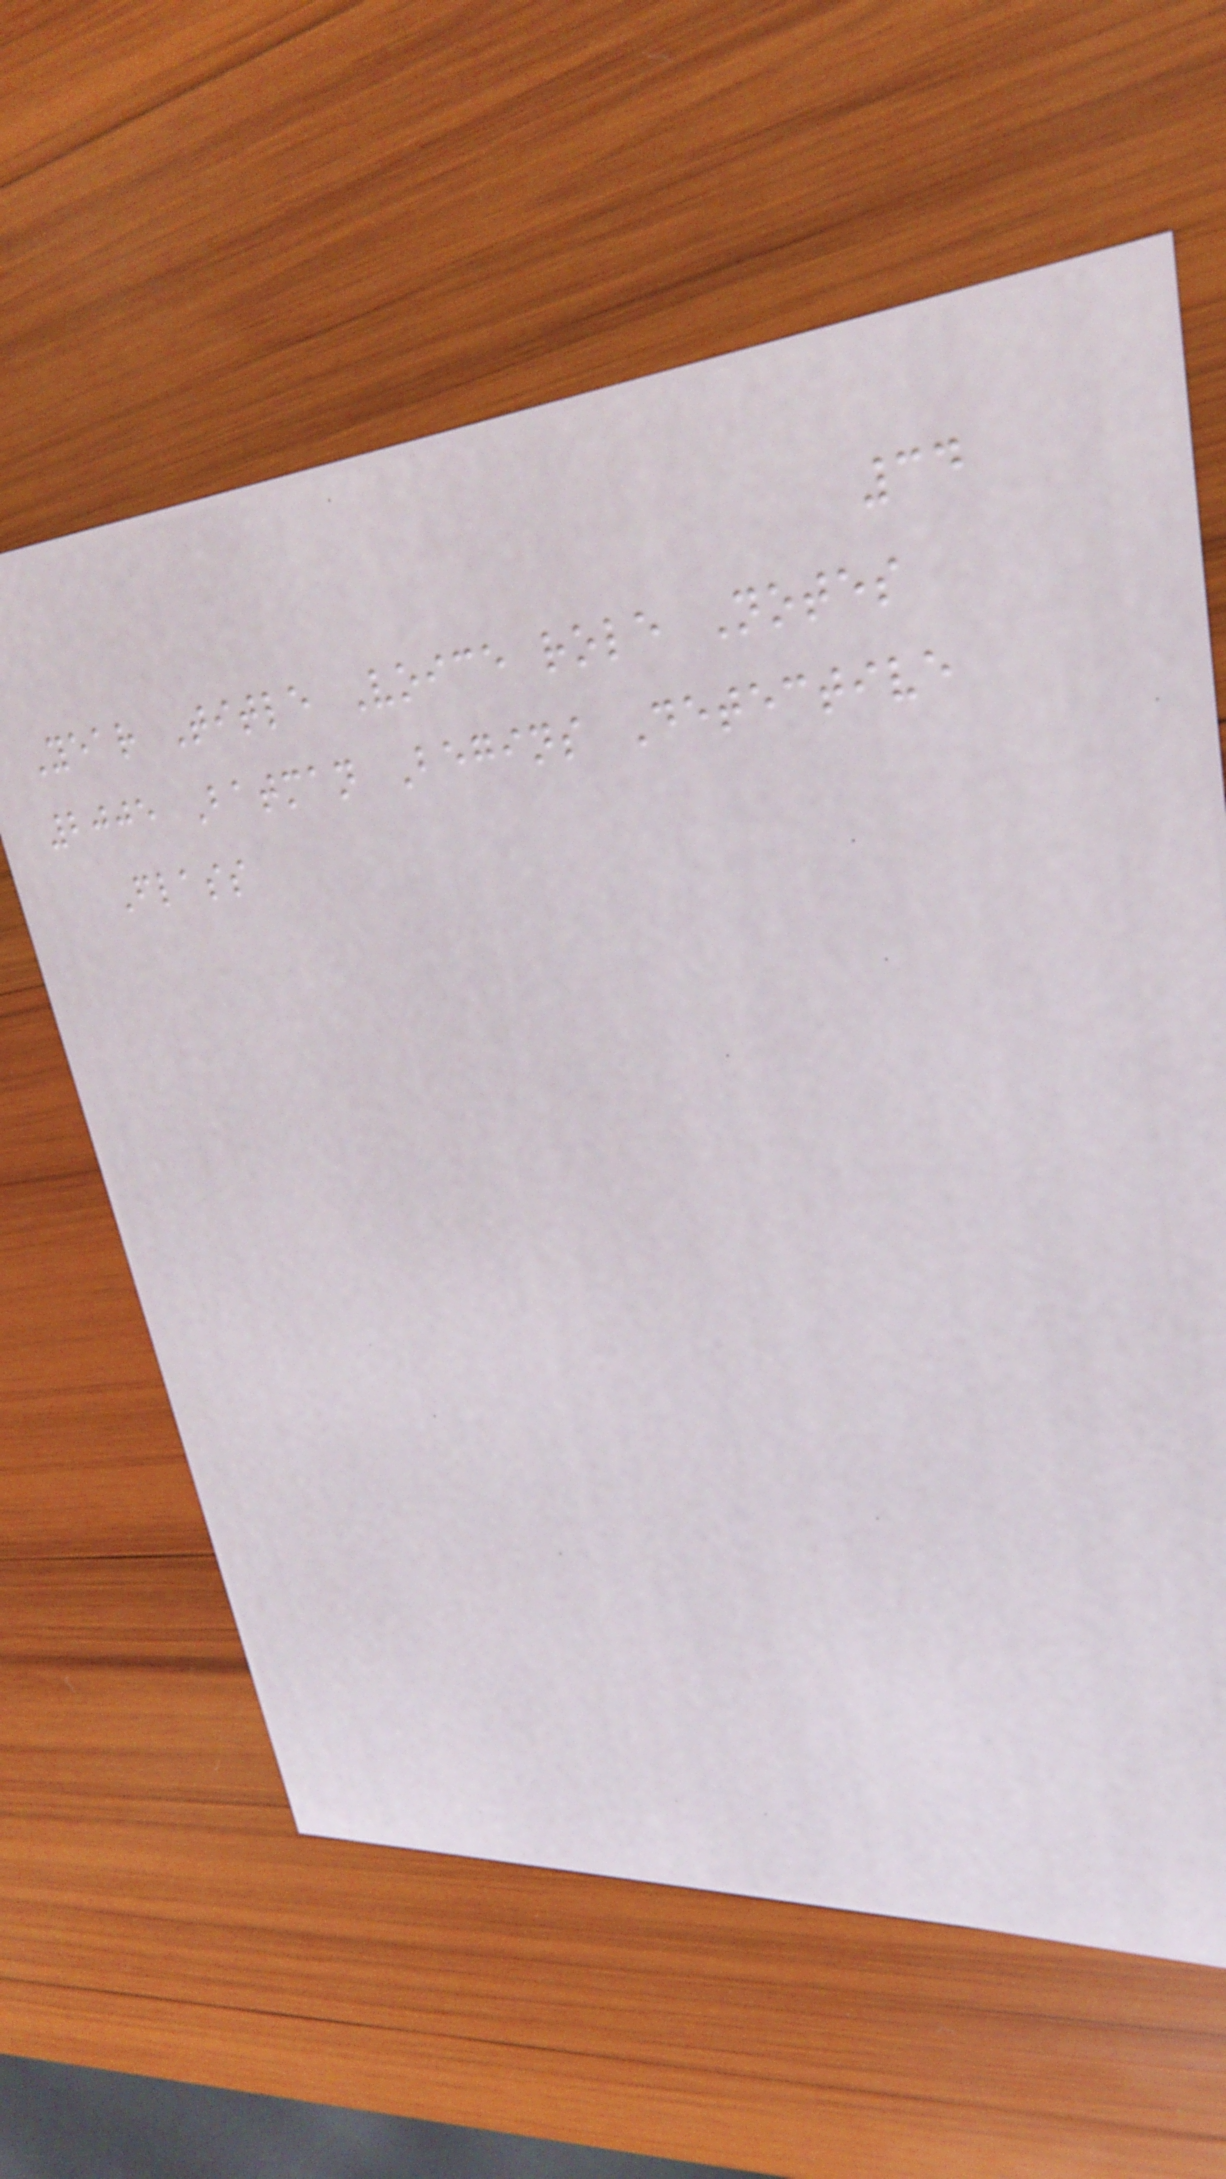34
Year Title Voice role Notes
2005 Batman Begins Detective
Flass
